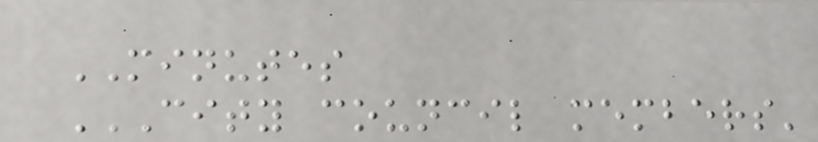MINUTES
CITY COUNCIL MEMBERS'
